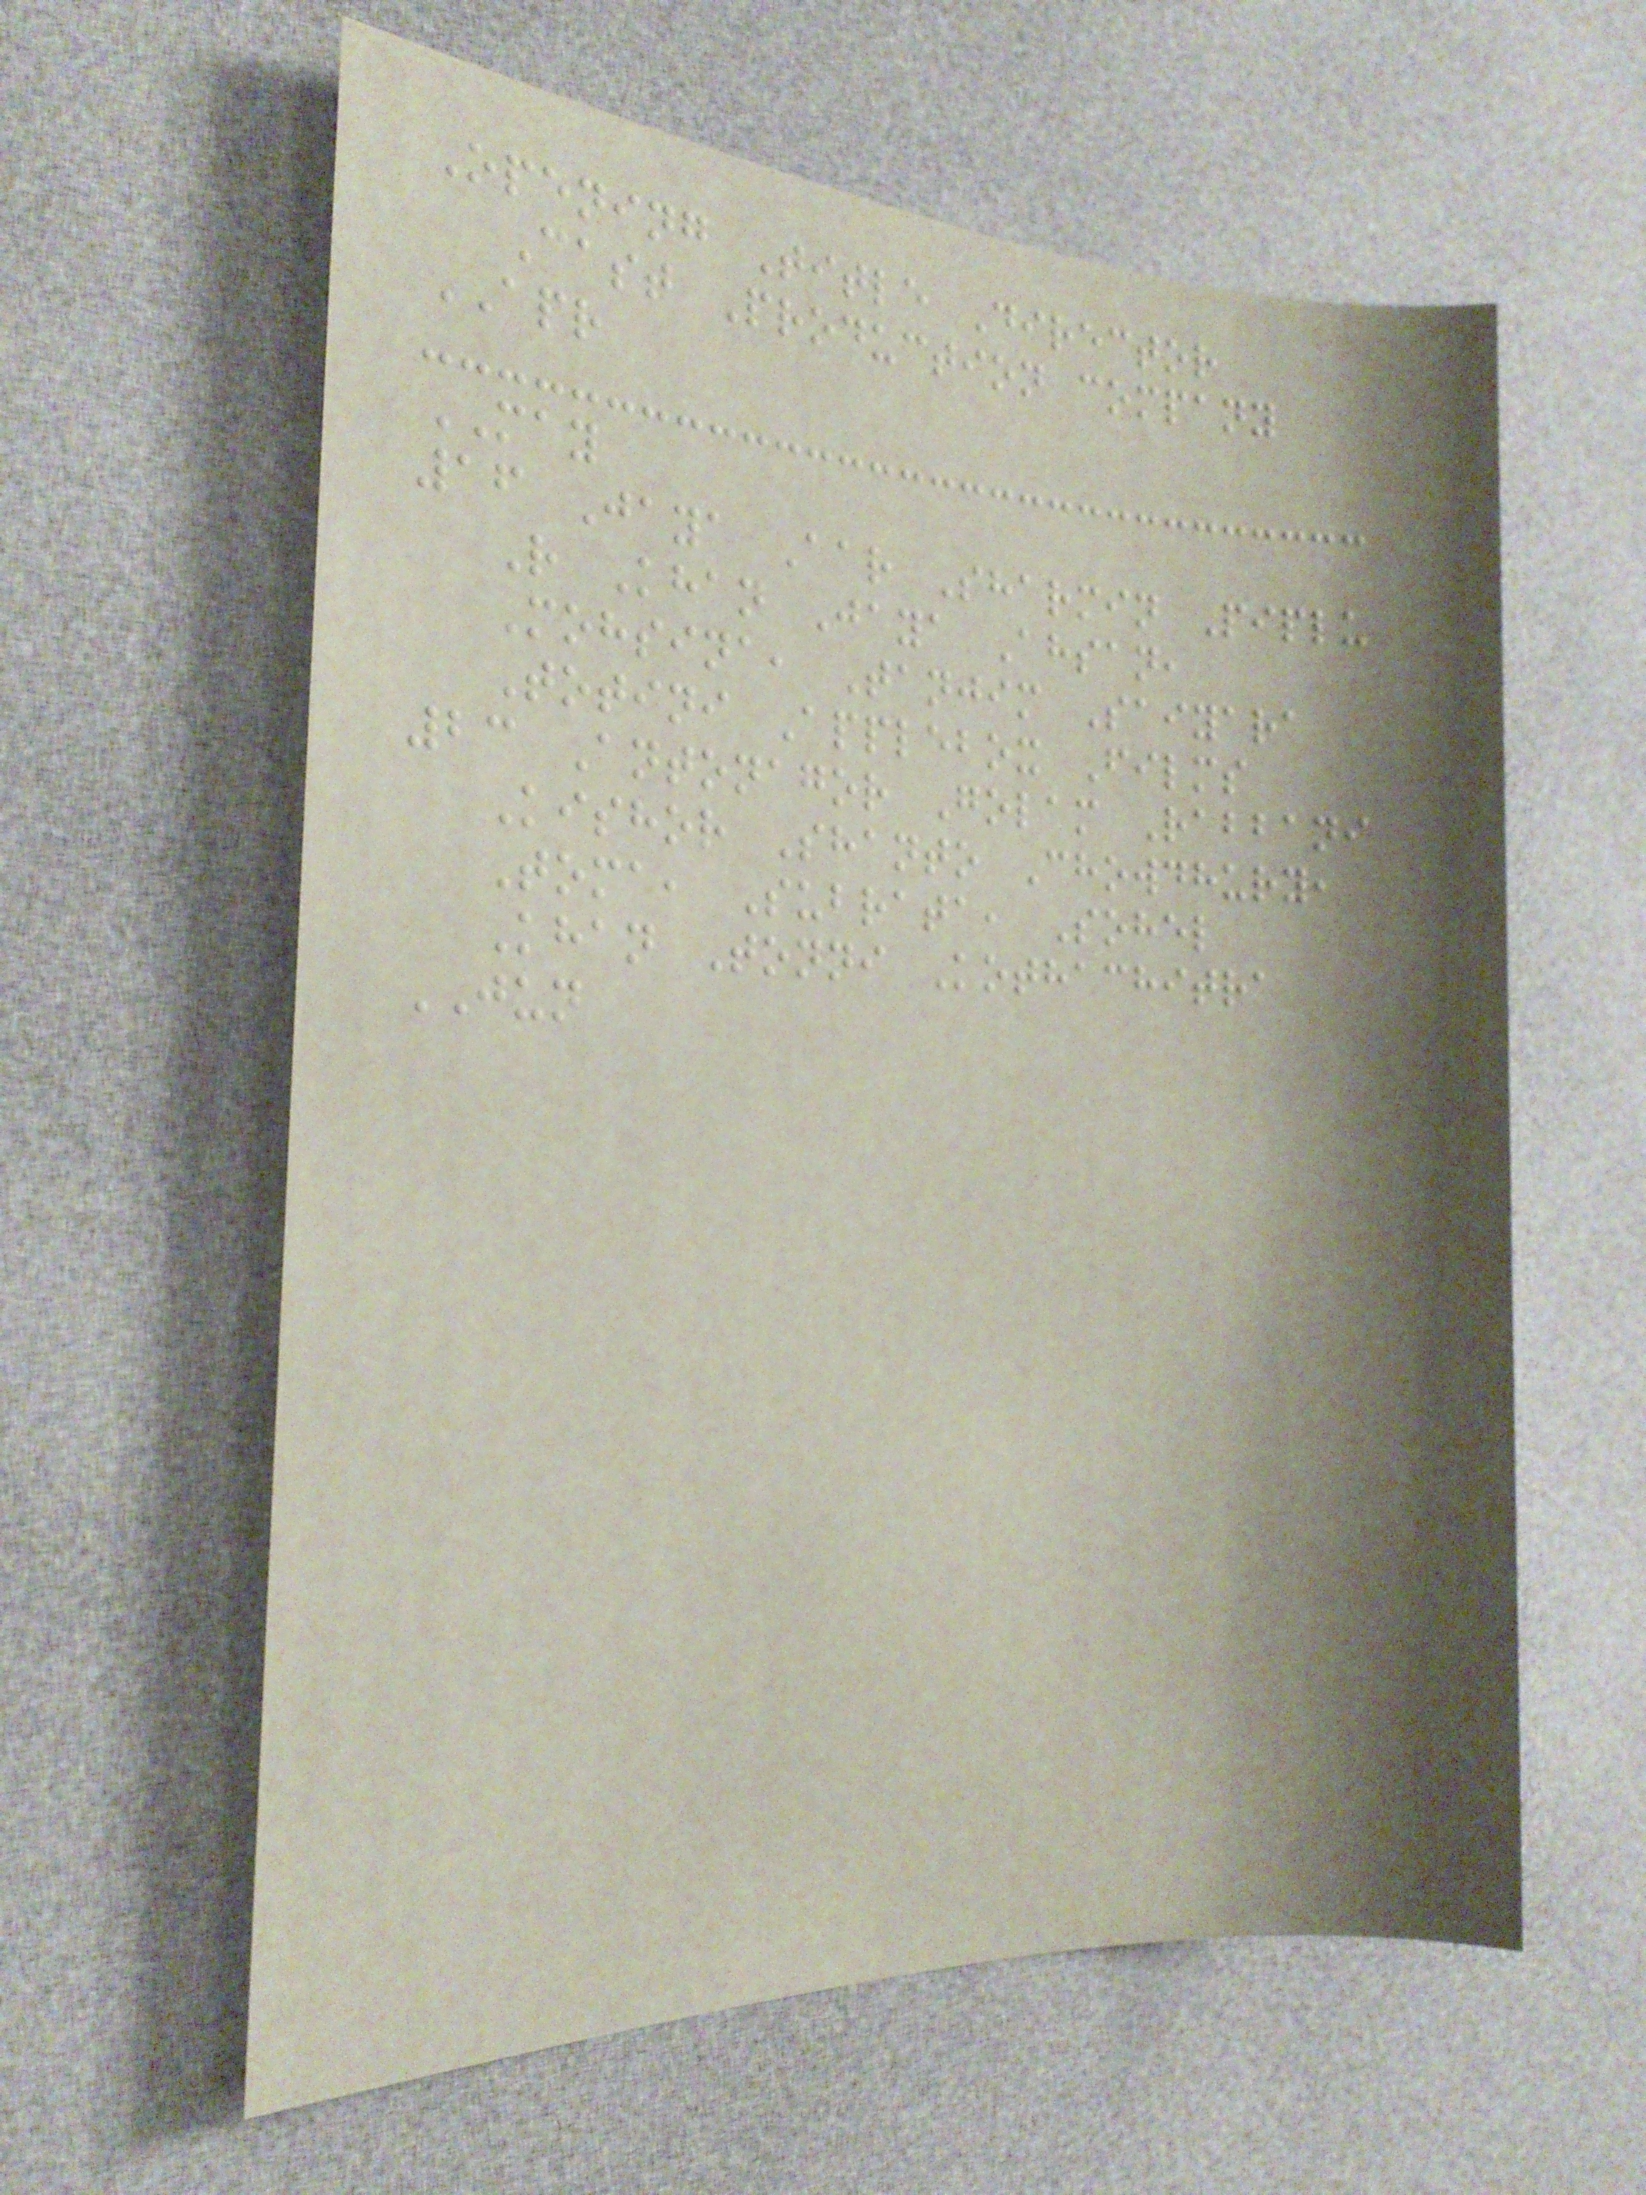Opening Title Director
Cast Production company
APR
MAY
16 Jaya Aar Sharmin Piplu
R Khan Jaya Ahsan,
Mohsina, Tanjim Saiyara
Totini Applebox Films
23 Antonagor Golam Rabbani
Kishor Shanto Chowdhury,
Toma, Subrata, Sohel
Khan Tonni Kothachitra
JUN
